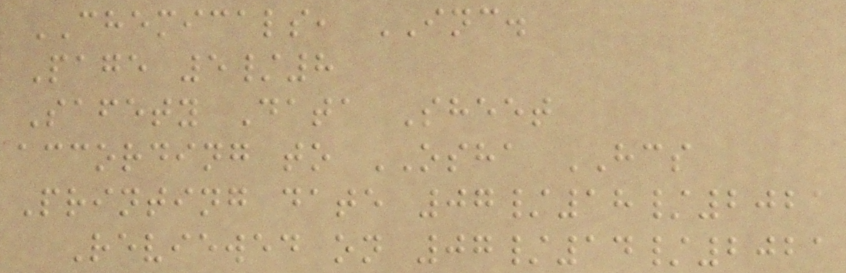CHEMICALS, INC.
Page 5/8
Safety Data Sheet
according to OSHA HCS
Printing date 07/18/2021
Reviewed on 07/14/2021
